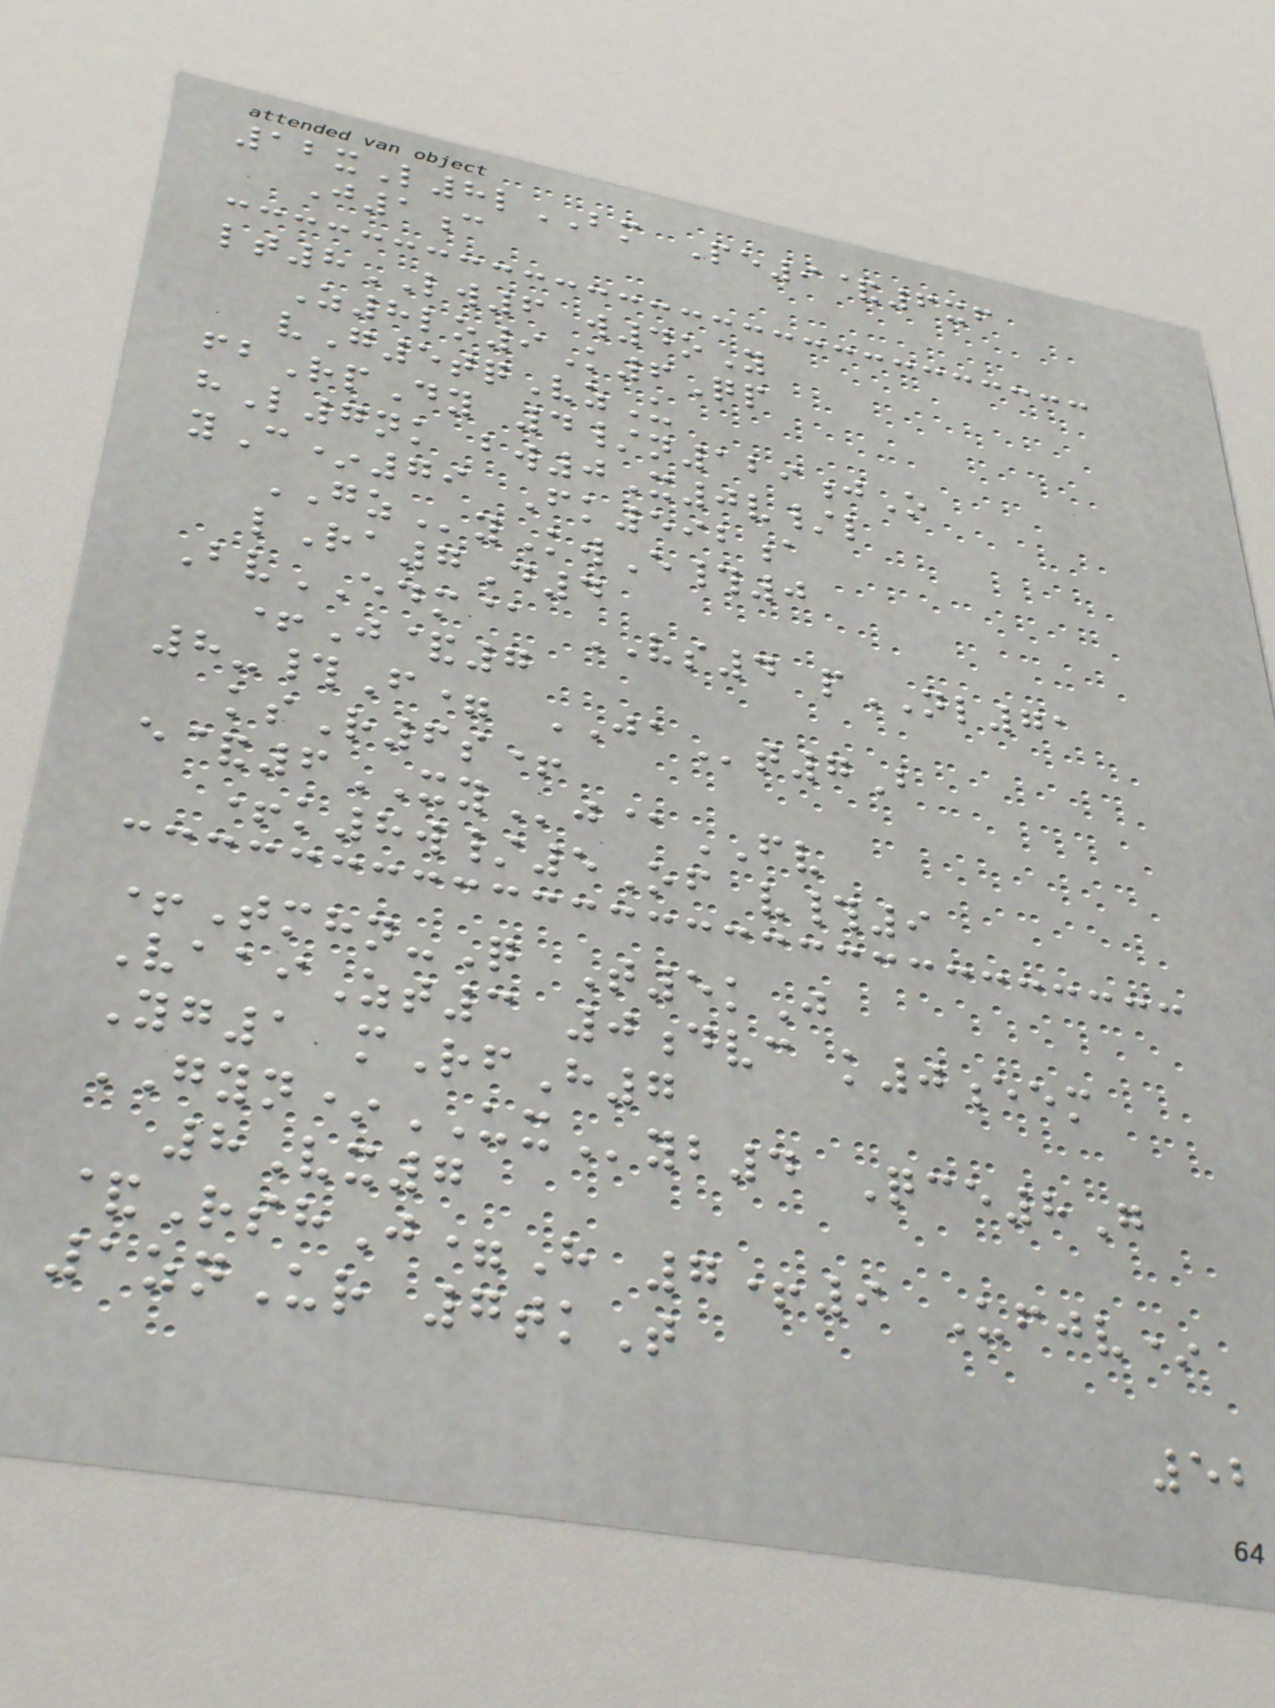12xL8lBM Pe9&6xf
J1c
lt8LW6 w4oY
Z8lo9K6Qp
vG5tqVzU
fbRpDy 4/n129jO
hL7nk bw0X0v/l
yC*79 Fk592a
GZyKwE#0
lRa7D4
BvEDM@ VS4 pNL71
+J&7
8-#F= JAt7B
ksR6s+
e&6XYj@FV
+k8w/5Of v#9
+Tmhn-Q T5kJ
VaaiZt3 0dvc k0eem
Yg1 mRfH7
GYN*UXyb4 Qce8G
8Vx7
&RshJ=H 7+9 Ufjv*
1znUr 7tkT
52
